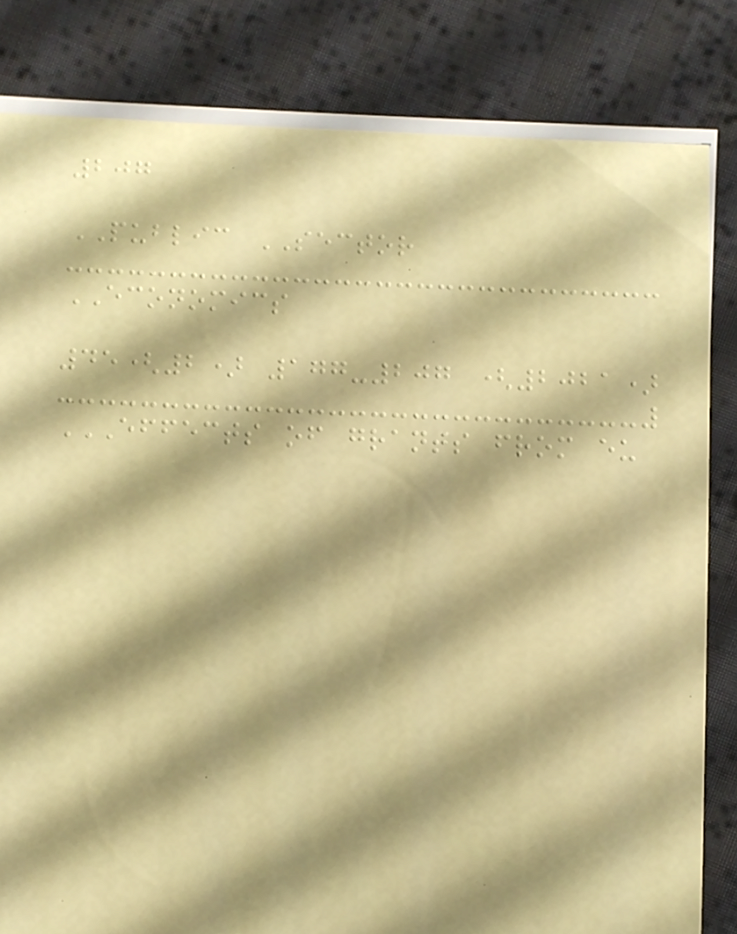207
PUBLIC SECTOR
ECONOMICS
45(2) 177-207 (2021)
EFFECTS OF GRANTS FROM EU
